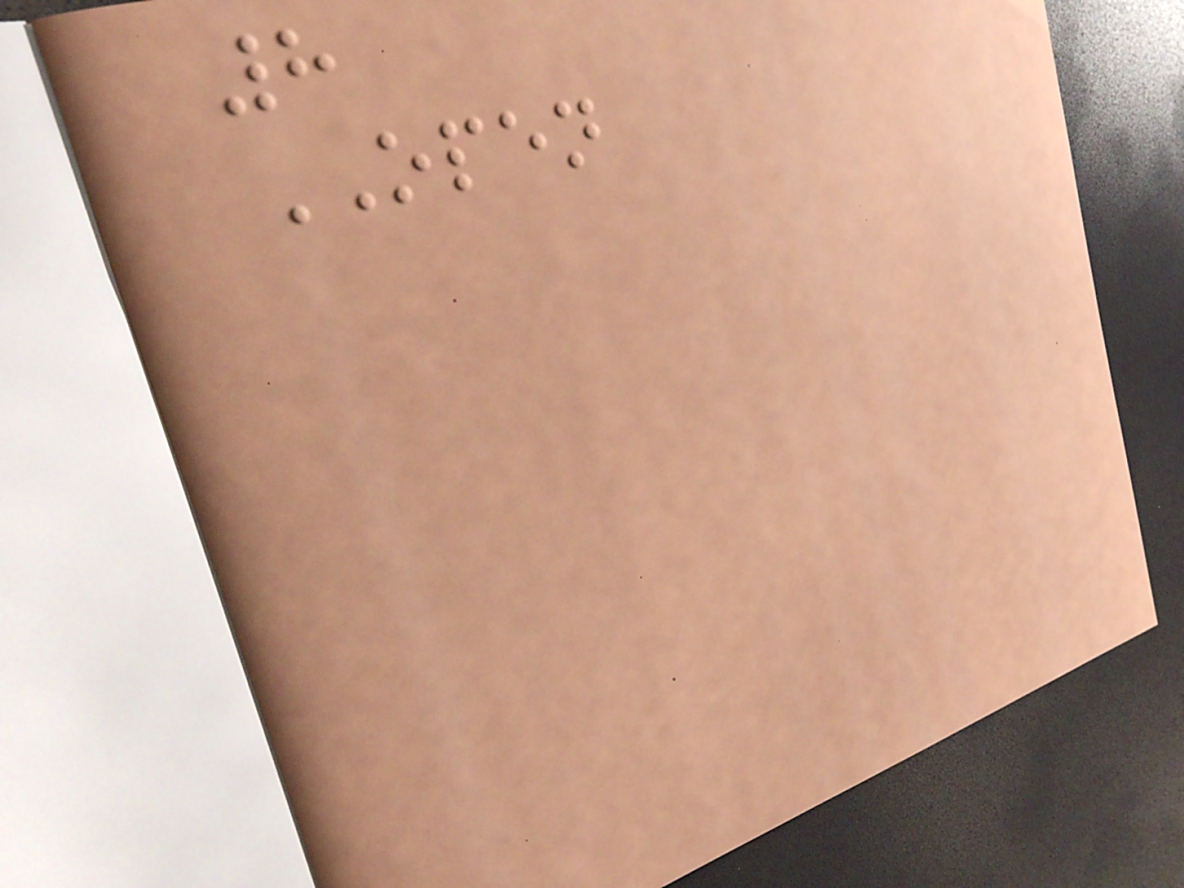8
OPEN
